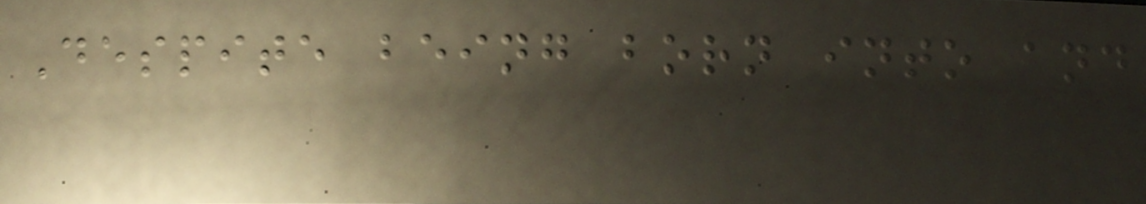Despite being born into and
